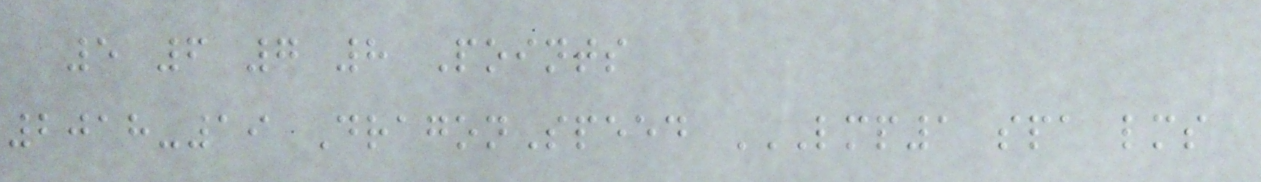5 6 7 8 Points
2018-19 DragonSpeed LMP1 SPA LMS
